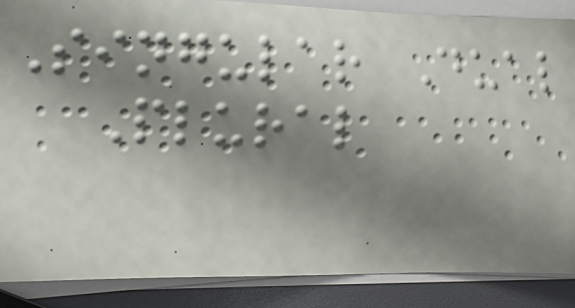Singular Dual
Plural
